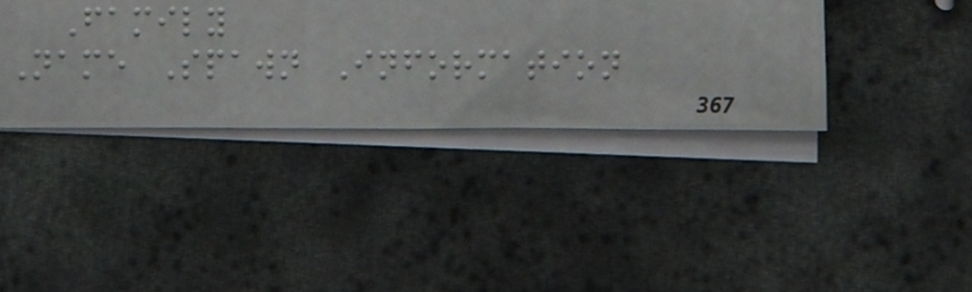Family
Name Spawn Information
